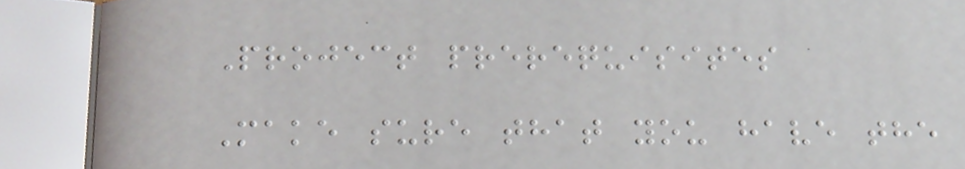Project prerequisites
Make sure that you have the
